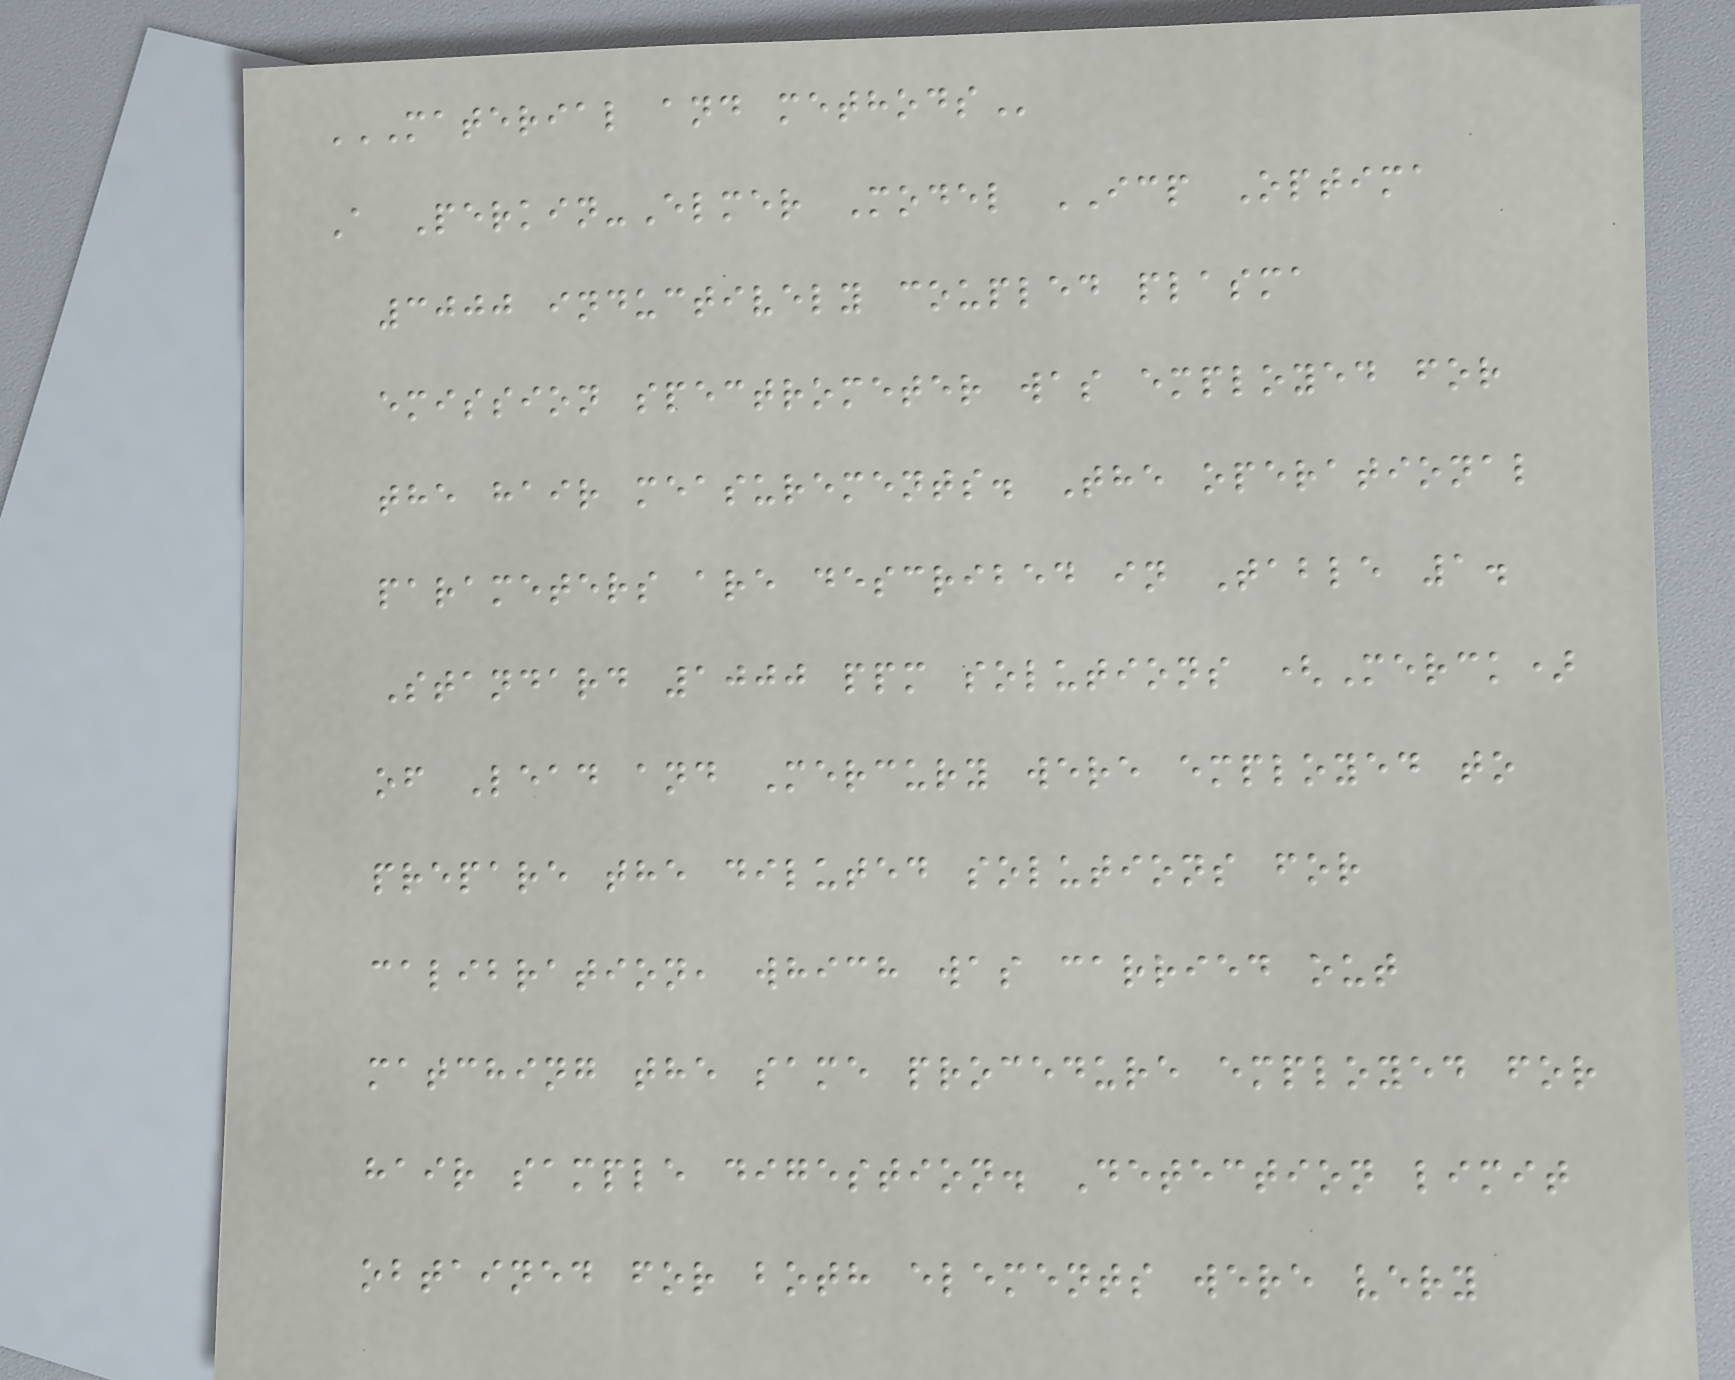MATERIAL AND METHODS
A Perkin-Elmer Model ICP Optima
3000 inductively coupled plasma
emission spectrometer was employed for
the hair measurements. The operational
parameters are described in Table 1.
Standard 1000 ppm solutions (Merck)
of Lead and Mercury were employed to
prepare the diluted solutions for
calibration, which was carried out
matching the same procedure employed for
hair sample digestion. Detection limit
obtained for both elements were very
